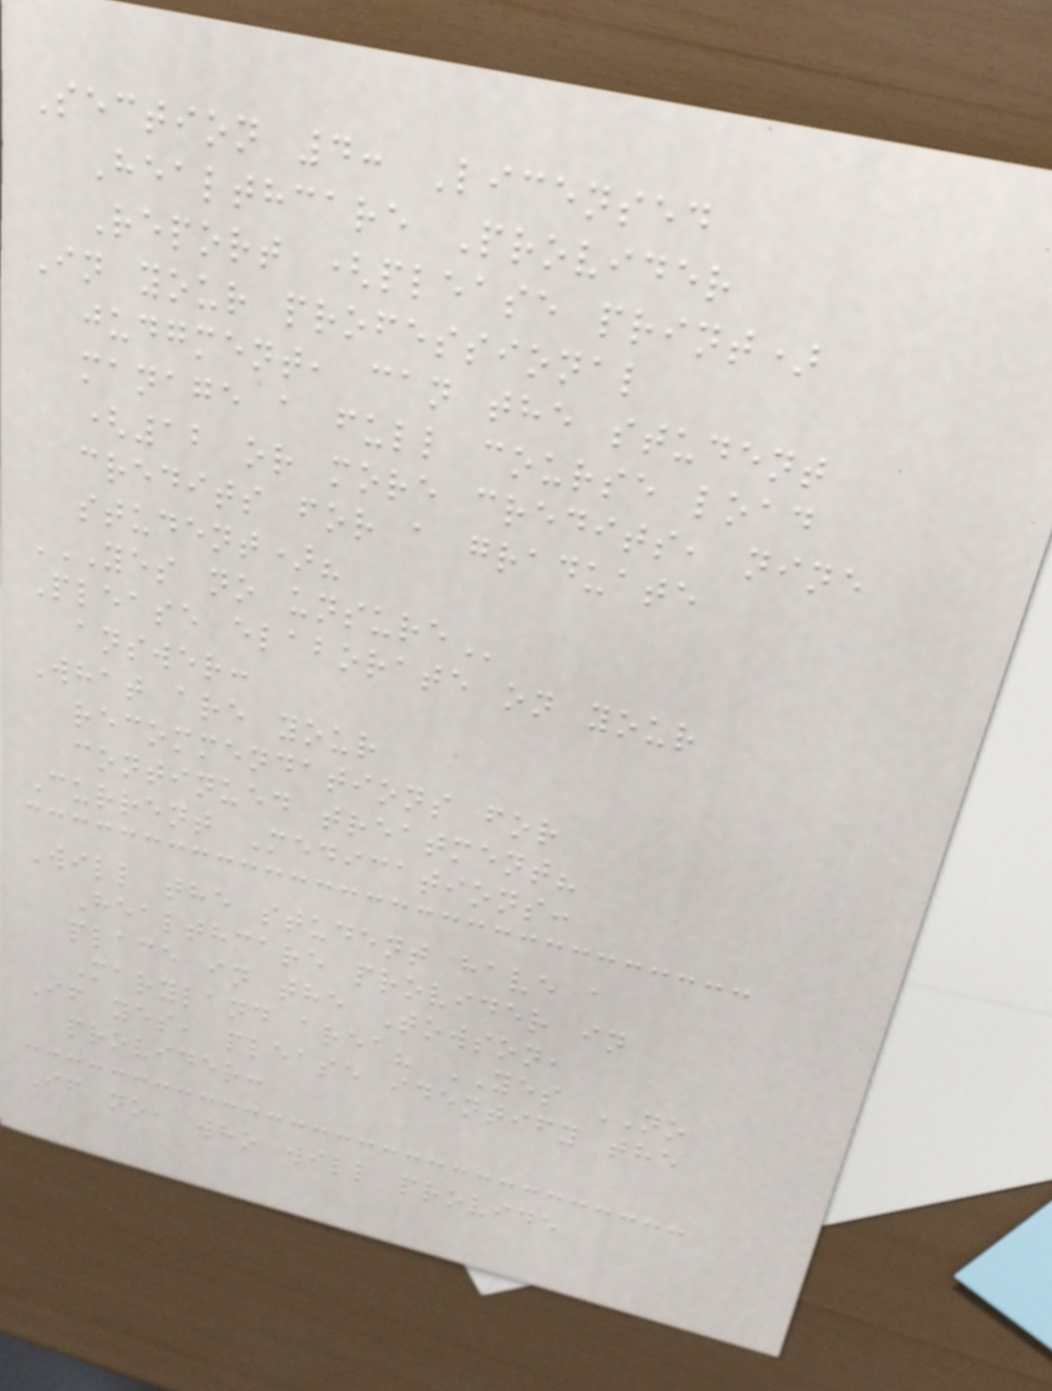Section 4: Licensed
Healthcare Provider
Report (please print)
In your professional
judgment, can the student
manage a full course load
(12 or more credits, nine
credits for a graduate
student)?
YES NO UNSURE
Please elaborate on your
answer:
What are your
recommendations for
continued treatment?
Current Medications:
Will the student have a
Healthcare provider in
place in the Towson,
Maryland area? YES NO
If yes, please identify the
provider:
If no, who will provide
